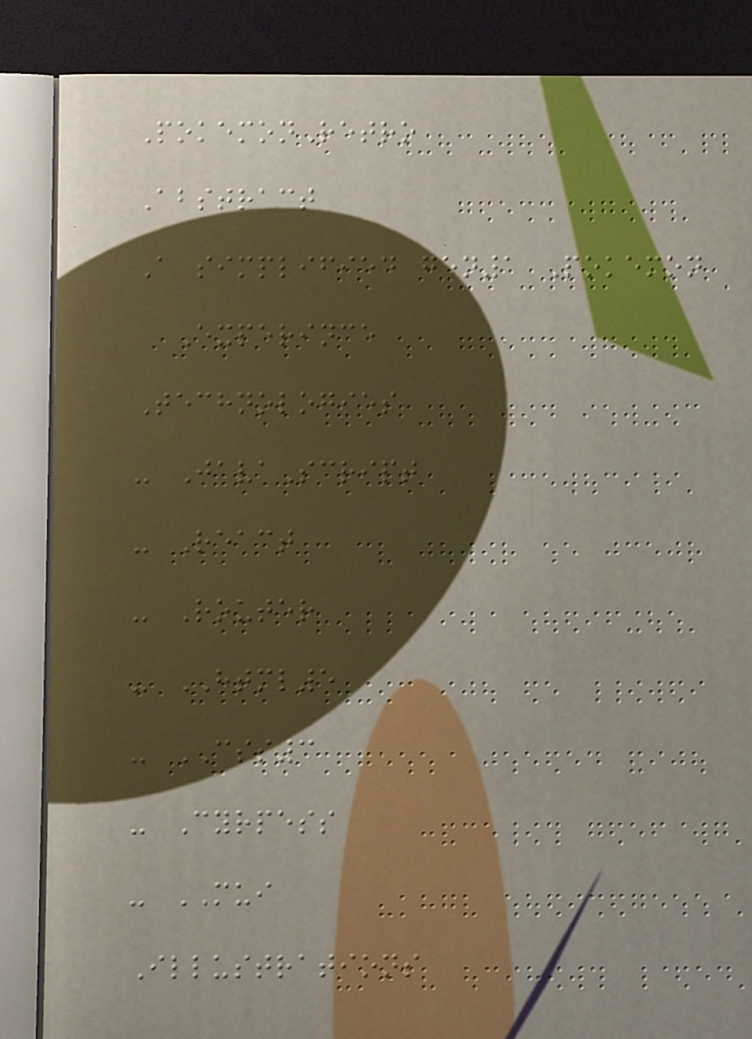PokemonRetro
Abstract
A simplified gen1 Pokemon
Experince
Technologies
- JavaScript
- React
- Router
- HTML5
- CSS3
- Cyrpess
- MUI
Illustrations
